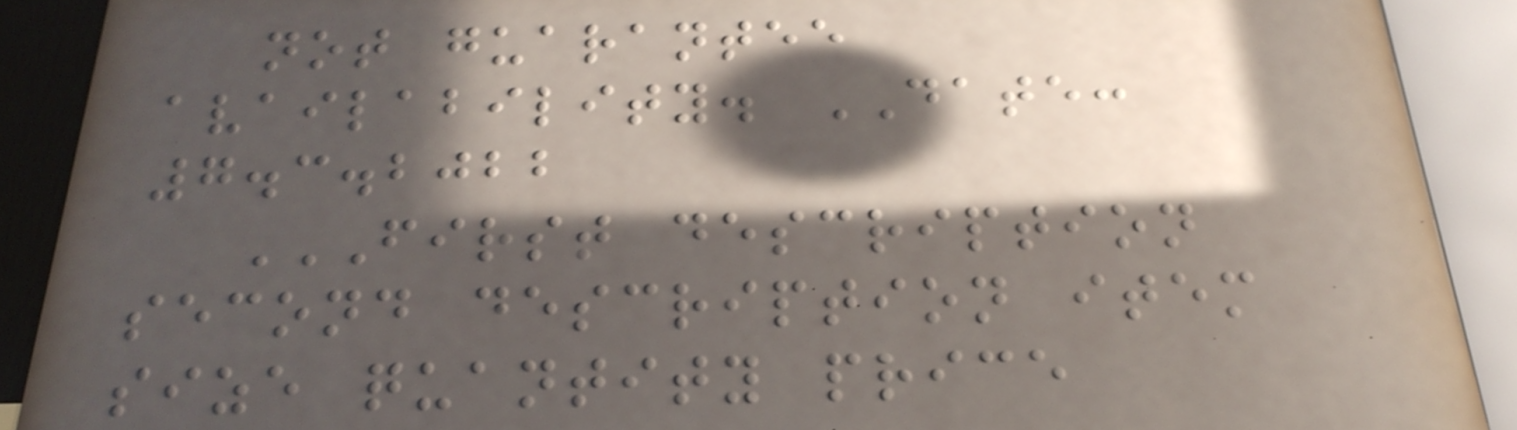not guarantee
availability. DATE:
7.3.2022
FIRST DESCRIPTION
SECOND DESCRIPTION ITEM
SIZE QUANTITY PRICE
